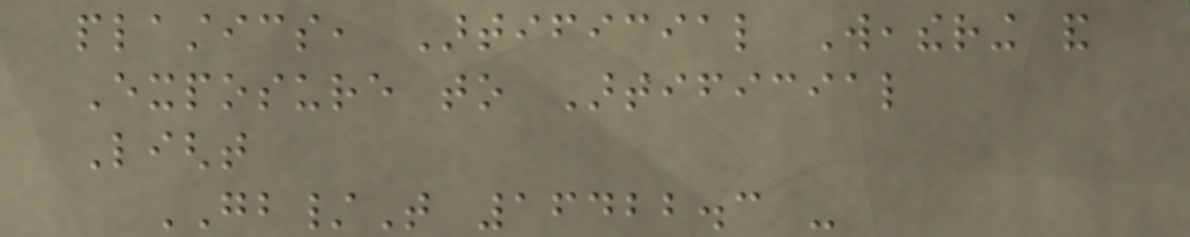plastics, Artificial Weathering and
Exposure to Artificial
Light
GB/T 16422.3 -
